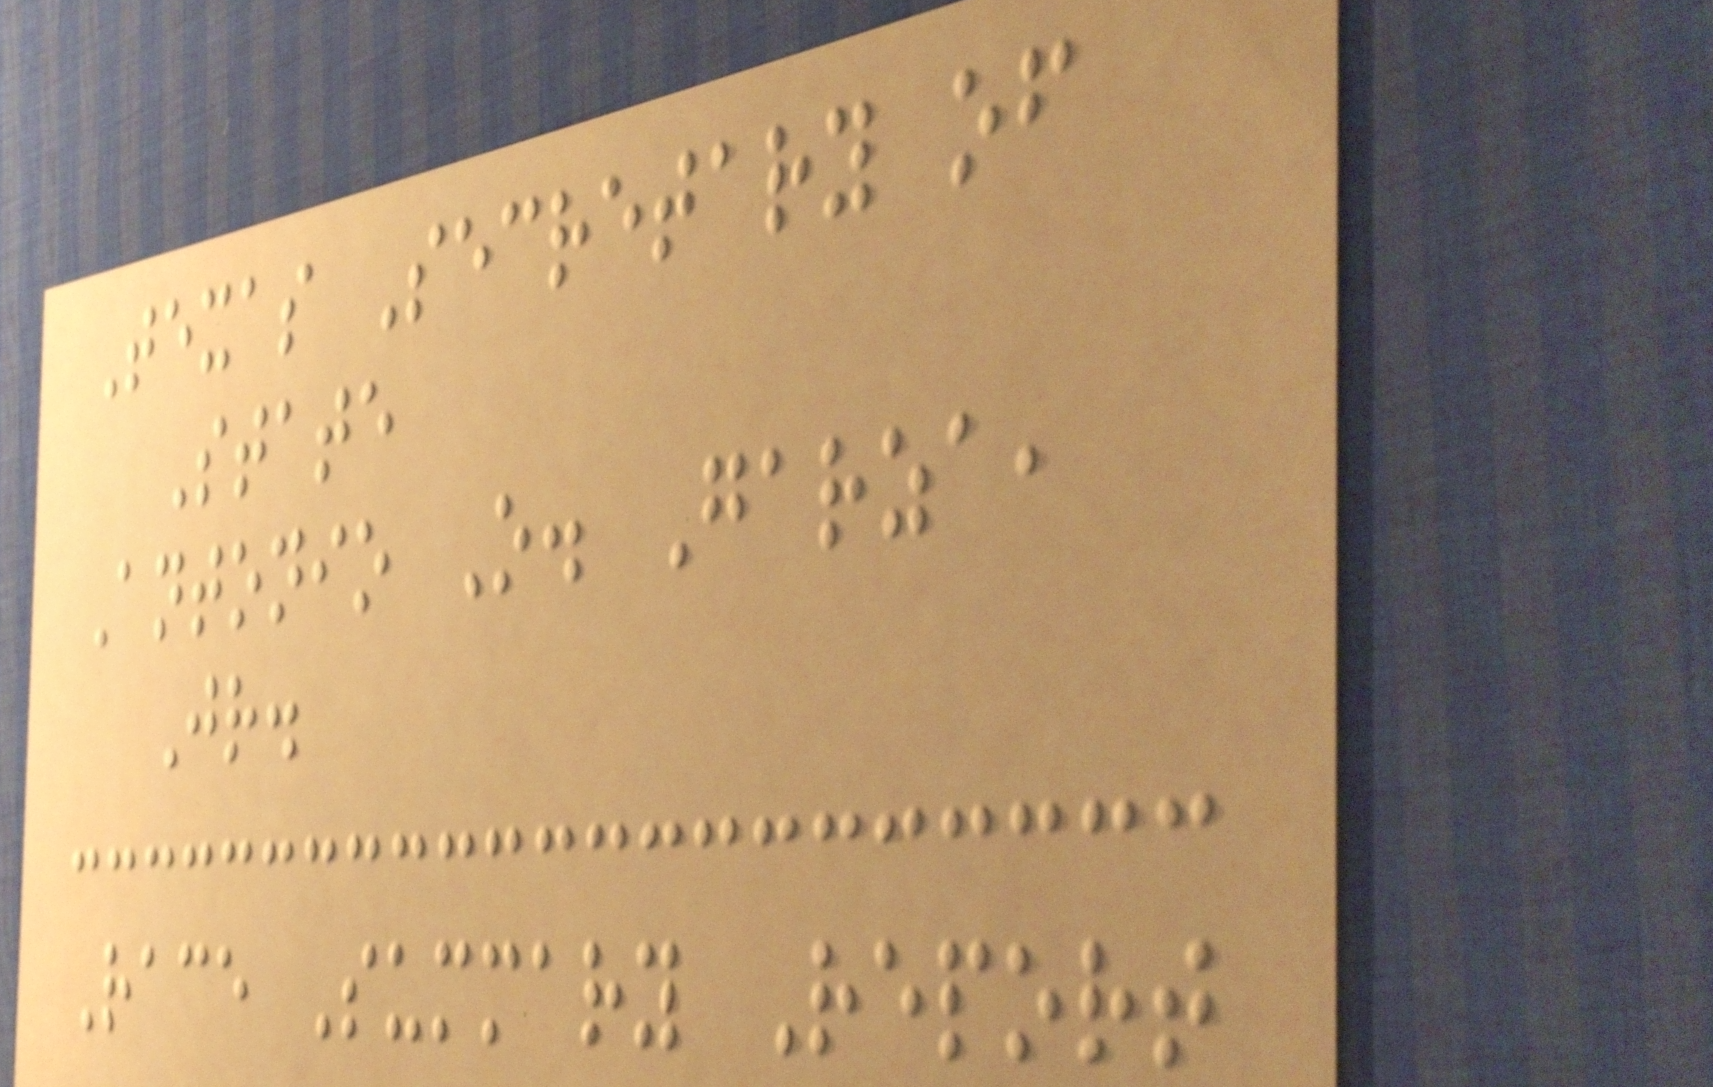Texas Secretary of
State
Antonio O. Garza,
Jr.
Race Summary Report
